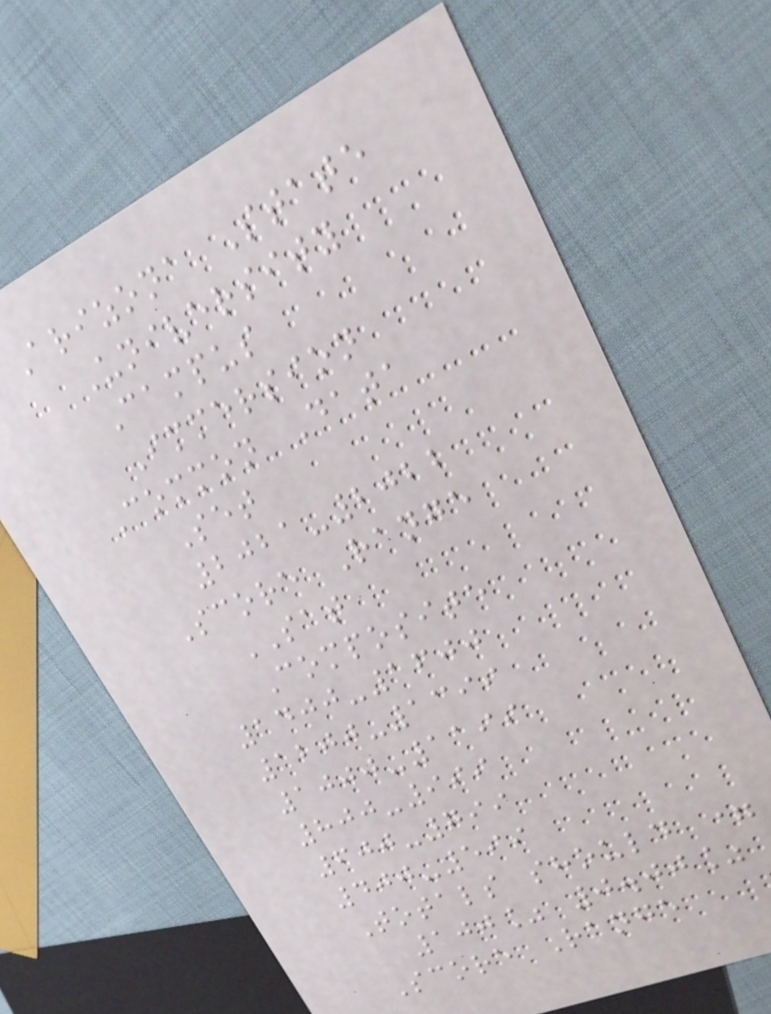Arizona State
University
Campus
Immersion
Common Data
Set
2021-2022
Score Range
SAT
Composite
1400-1600
1200-1399
1000-1199
800-999
600-799
400-599
Totals should =
100% 0.00%
Score Range
